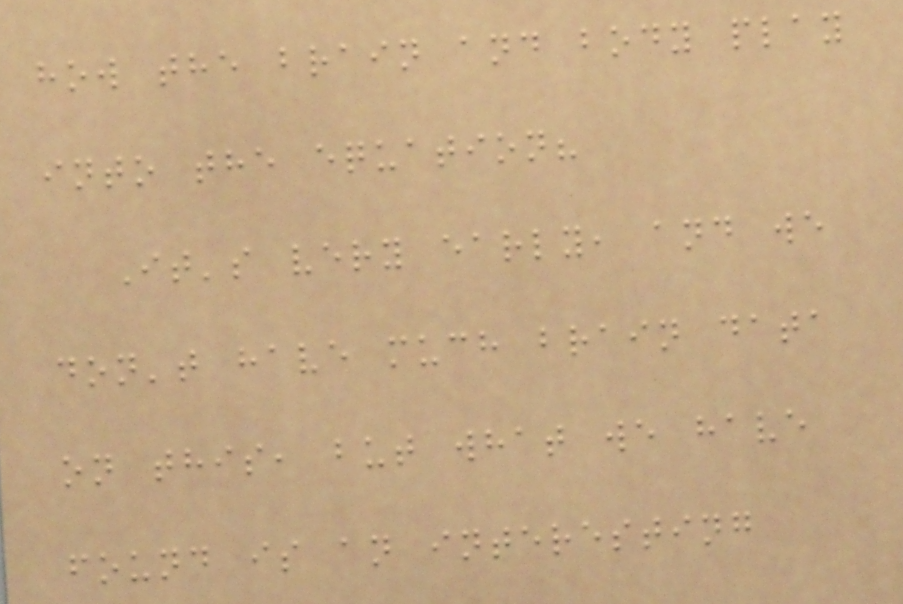how the brain and body play
into the equation?
It's very early, and we
don't have much brain data
on this, but what we have
found is an interesting
